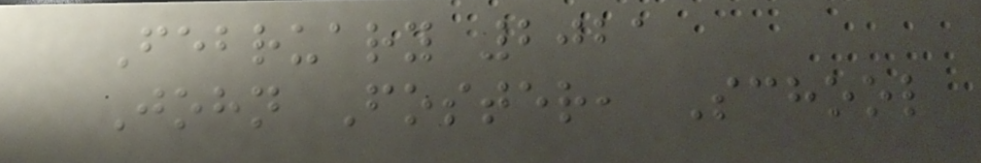February 2021
John Foster, School
